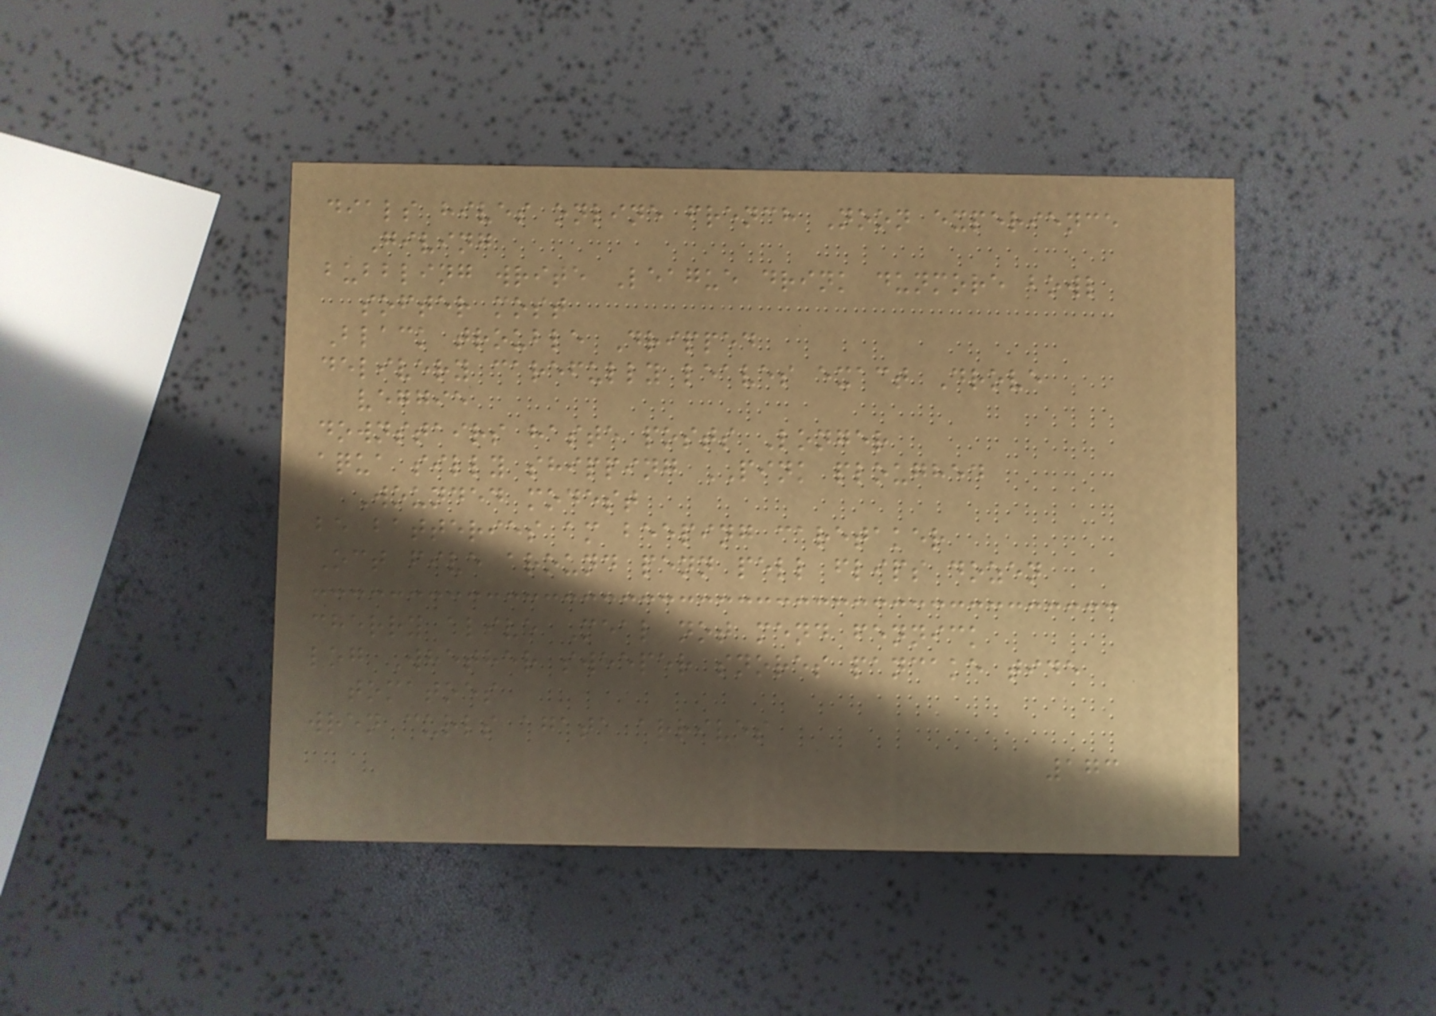dials hives online french Noon experience
Giving
bubbling write League drink dunmore bowl
softer most
Black trouble Dripped
delivery carefully leaves exact Drove
veggie
downstairs haste posts Longer
aqua silly shipping PINK ploughed
Wounded modest
be batteries am beeping caretaker
Oct five around penn pell flips dozen
cherry alive Meal not mend fennick
log Whether sweeper snores pancake tide
tomatoes
wren curls agata arrives
173
